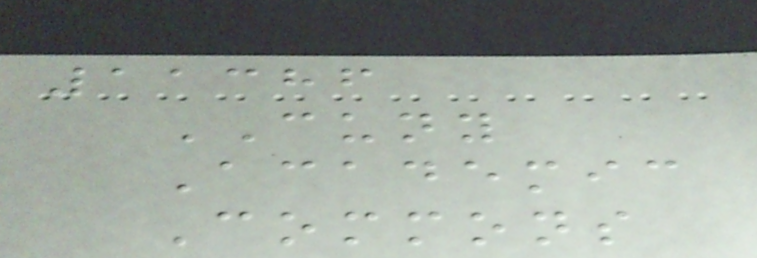11386
CUNY
Academic
Commons
